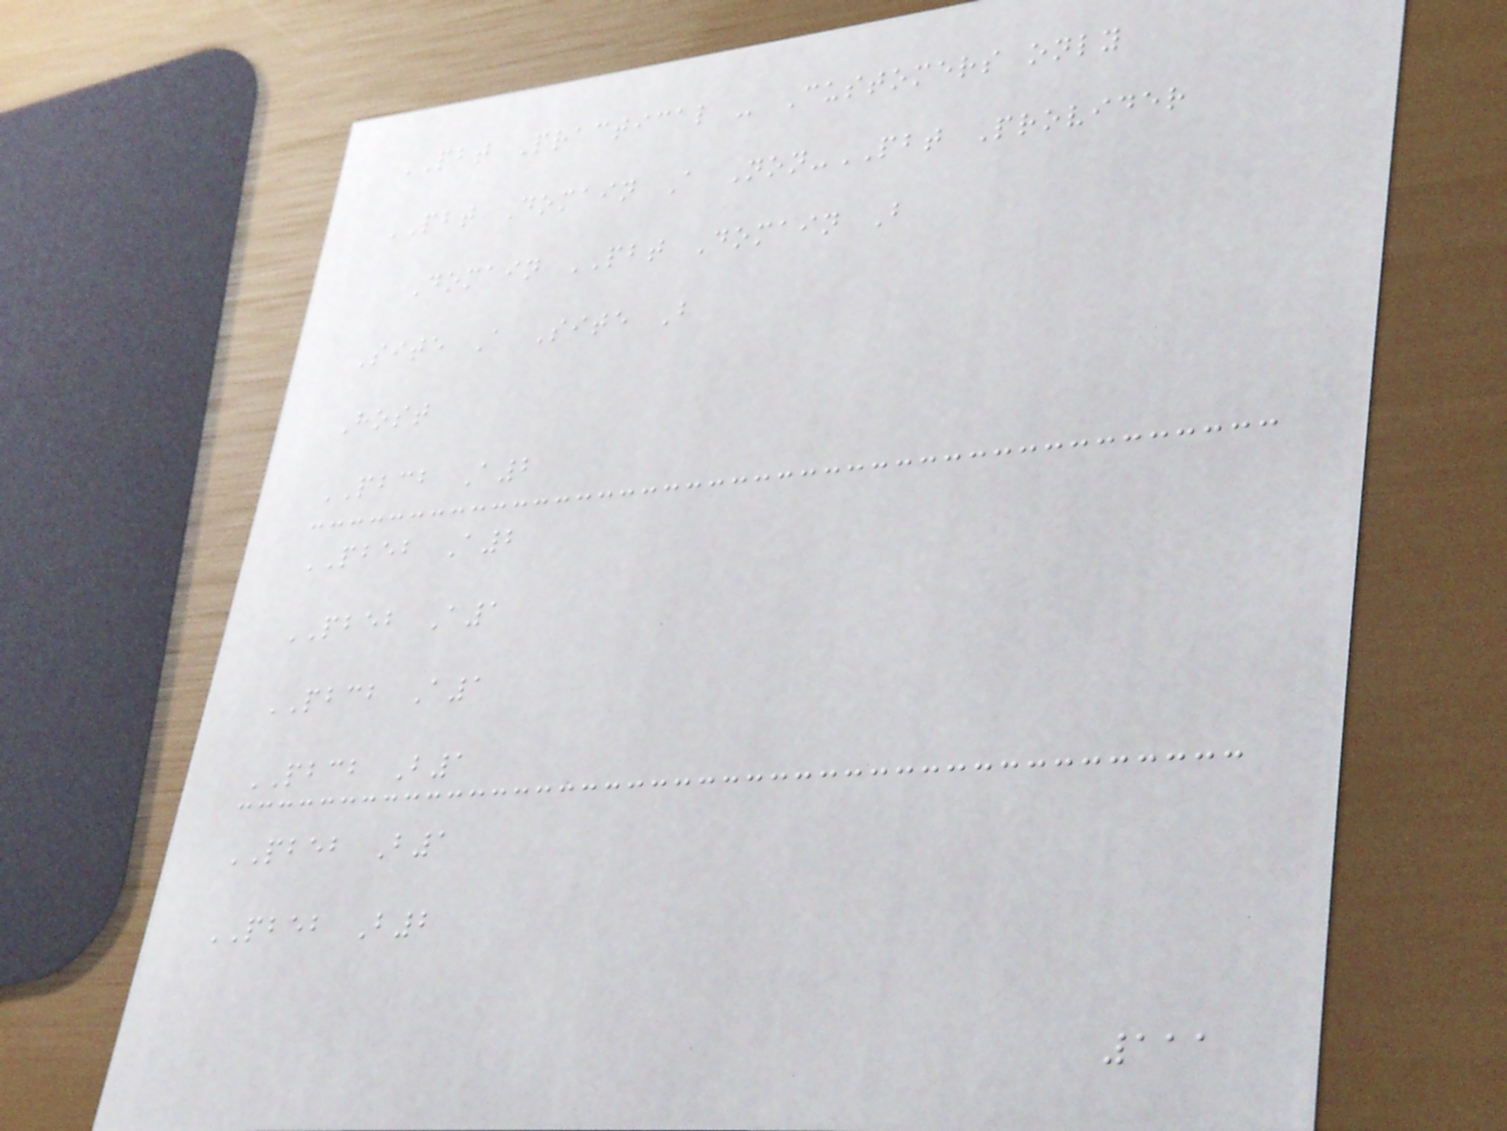PBT Practical - Customers only
PBT Domain A Non-PBT Provider
Domain PBT Domain B
Site A Site B
Host
PBCB A2
PBEB A2
PBEB A1
PBCB A1
PBCB B1
PBEB B1
PBEB B2
111
